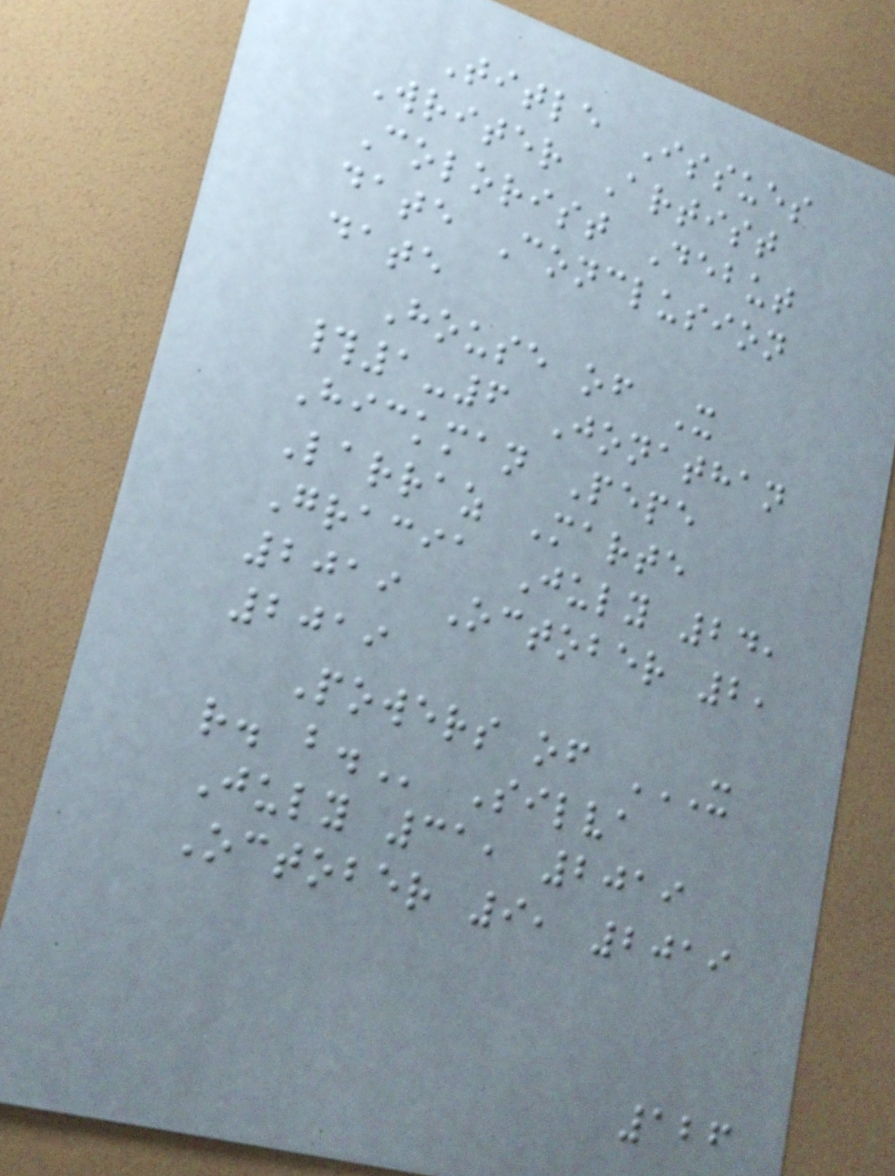Title Issues
Writer Artist
Colorist Debut
date Conclusion
date
House of X
#1-6 Jonathan
Hickman Pepe
Larraz Marte
Gracia July 24,
2019 October 2,
2019
Powers of X
R. B. Silva
July 31, 2019
October 9, 2019
126
